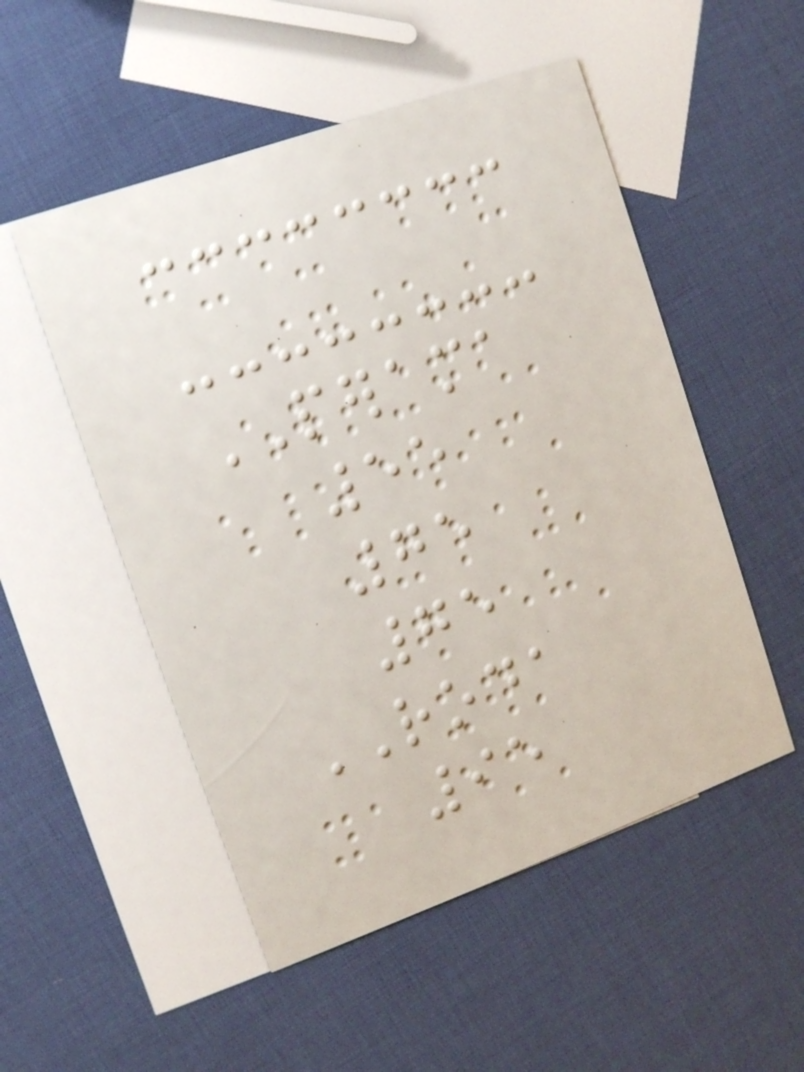PERAMA
55
75
75
RODA
95
